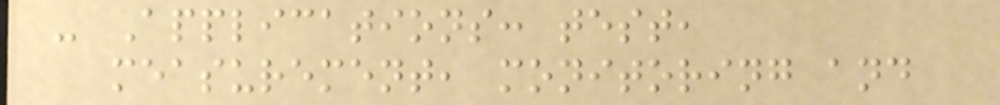- Applications: test,
measurement, monitoring and
